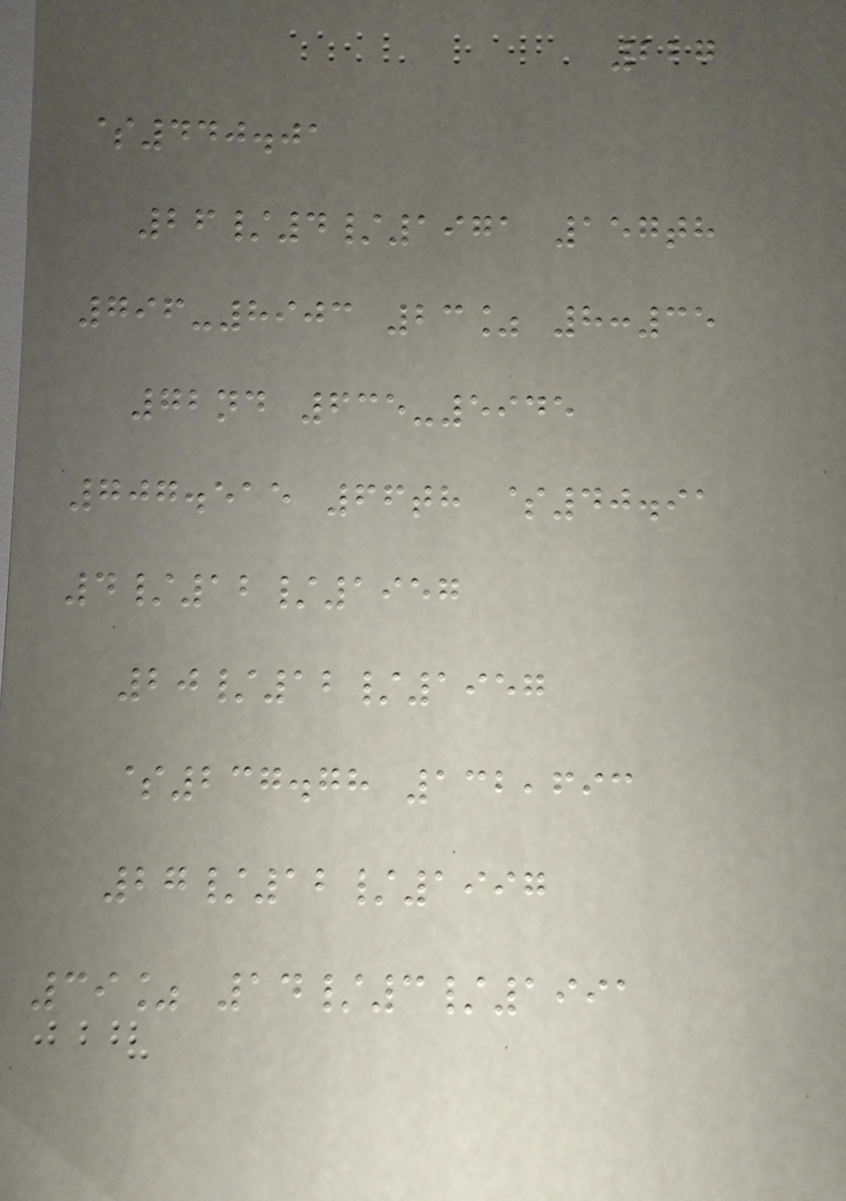227
$440.01
26/4/1971 157th
796-8903 23% 8:35
72nd 635-5945
707.515 66th $40.91
4/12/1957
20/12/1957
$237.78 132,693
27/12/1997
39% 14/3/1991
